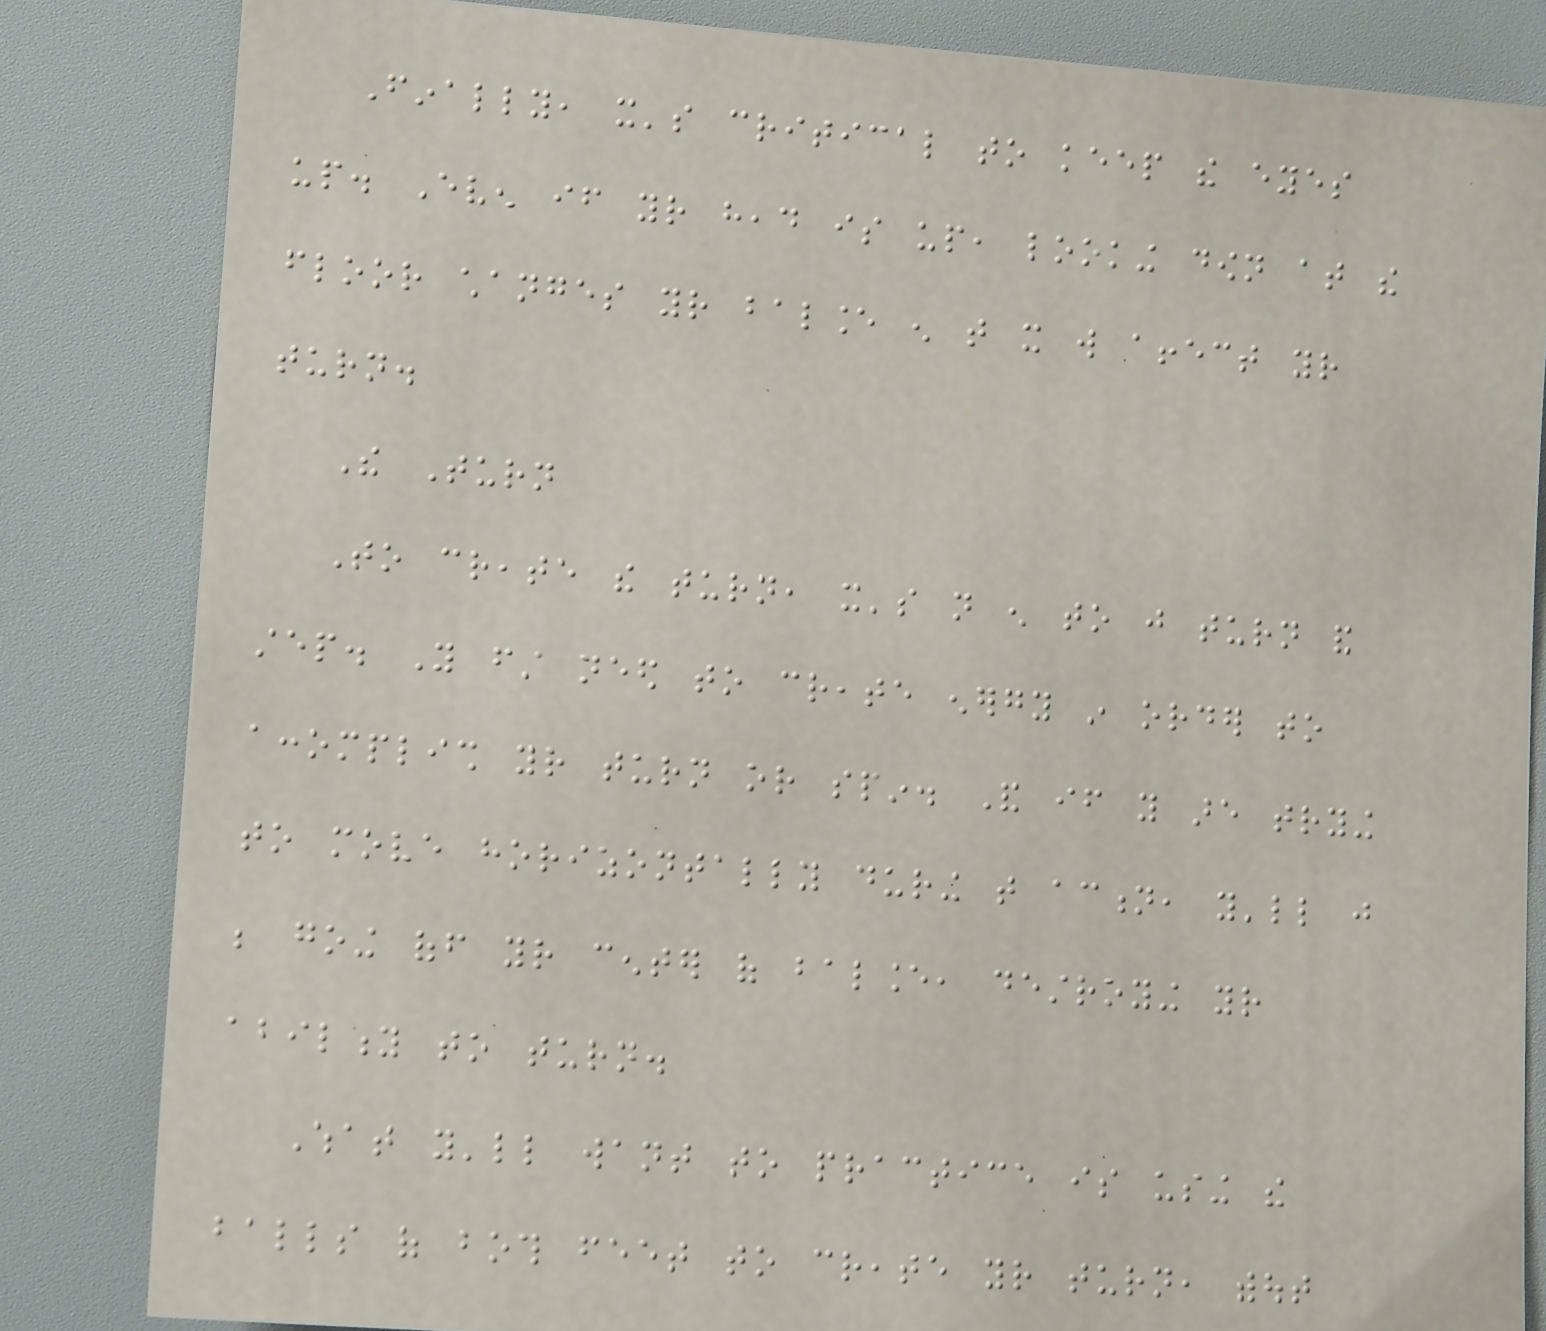Finally, it's critical to keep the eyes
up. Even if your head is up, looking down at the
floor changes your balance enough that it will affect your
turn.
The Turn
To create the turn, it's not enough to just turn and
step. You first need to create energy in order to
accomplish your turn or spin. And if you are trying
to move horizontally during that action, you'll just
be going off your center of balance, destroying your
ability to turn.
What you'll want to practice is using the
balls of both feet to create your turn, without
